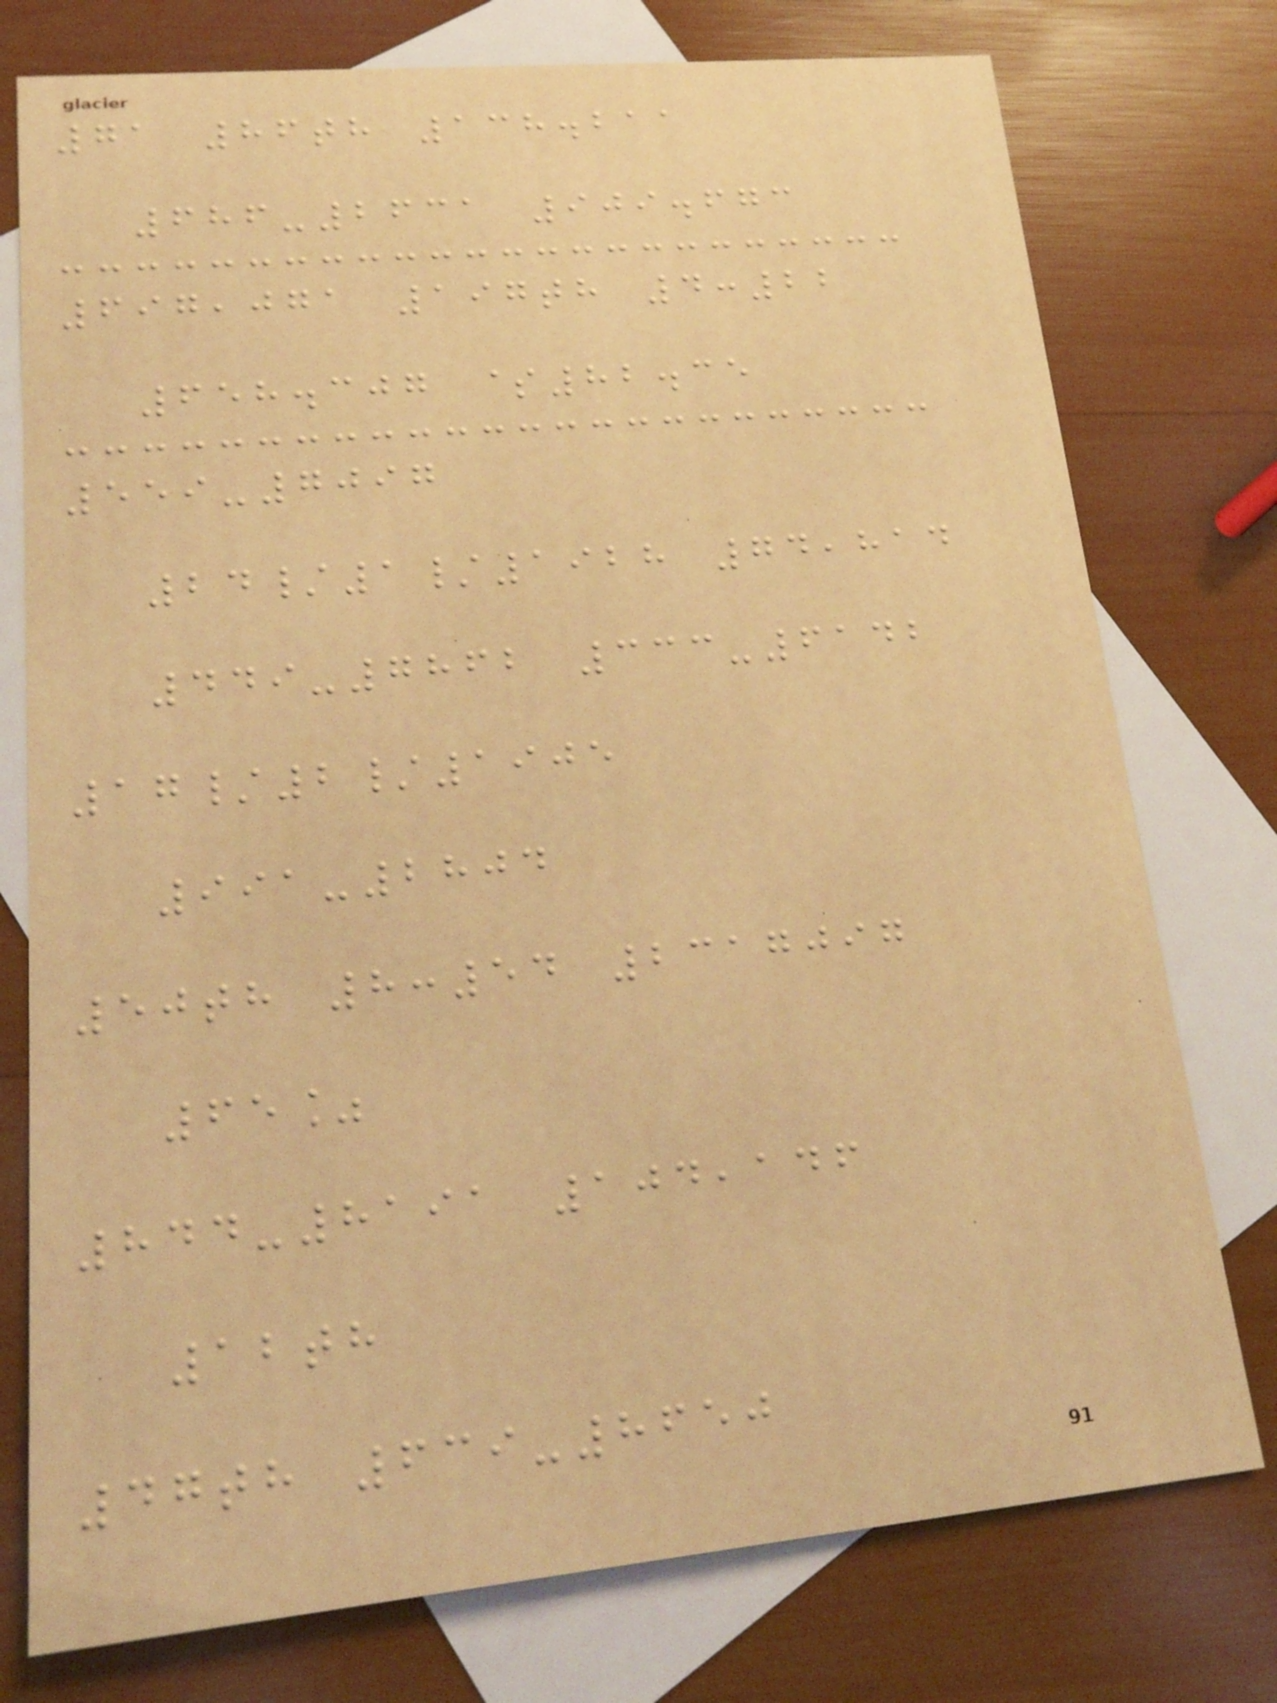71 86th 138.211
686-2631 909.673
697,071 197th 4:22
658.307 $82.35
559-7097
24/1/1928 74,814
449-7862 333-6142
17/2/1905
991-2804
50th 8:54 2317097
65%
844-8191 104,146
12th
47th 639-8650
